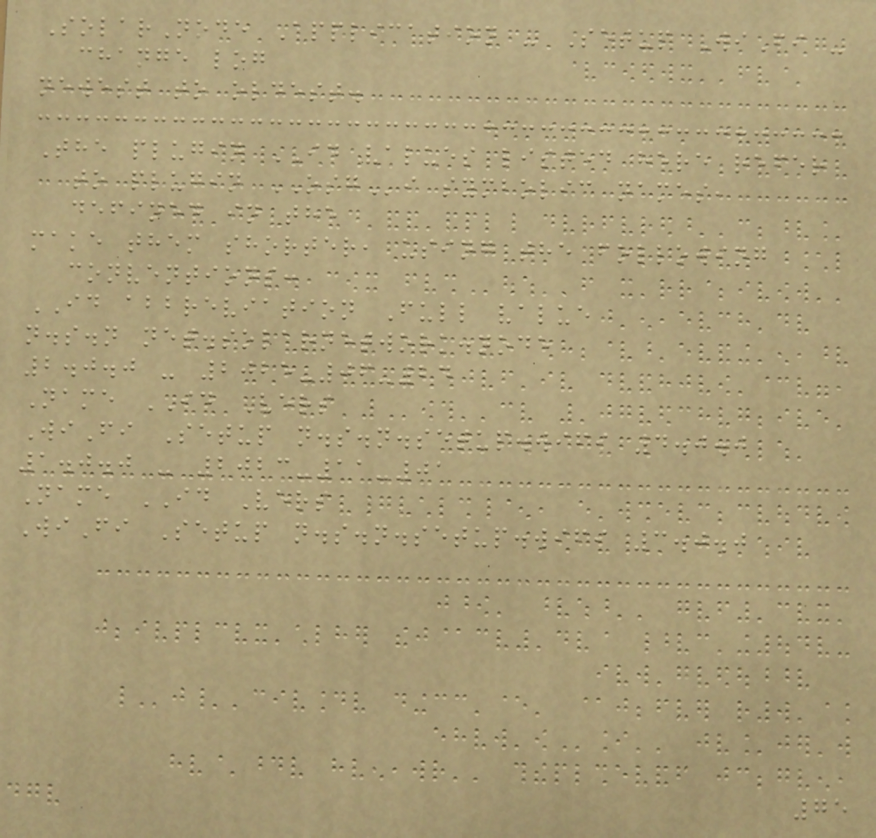SolarNode Application - Setup WiFi -
change log
newest to oldest.
The plugin ID values listed here refer
to plugin OSGi symbolic names,
defined in the
make them shorter, using the following
conventions:
ID abbreviation Full value
n.s.n net.solarnetwork.node
2.0.0 - 2025-06-24
Name ID Vers
WiFi Setup n.s.n.setup.wifi 4.0.0
1.0.0 - 2023-11-01
Name ID Vers
WiFi Setup n.s.n.setup.wifi 3.0.0
75
